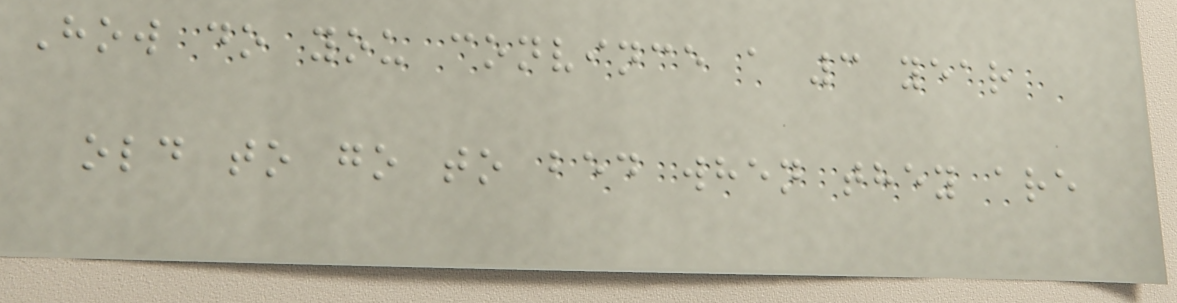How do you convince a 3 year
old to go to bed when they are
